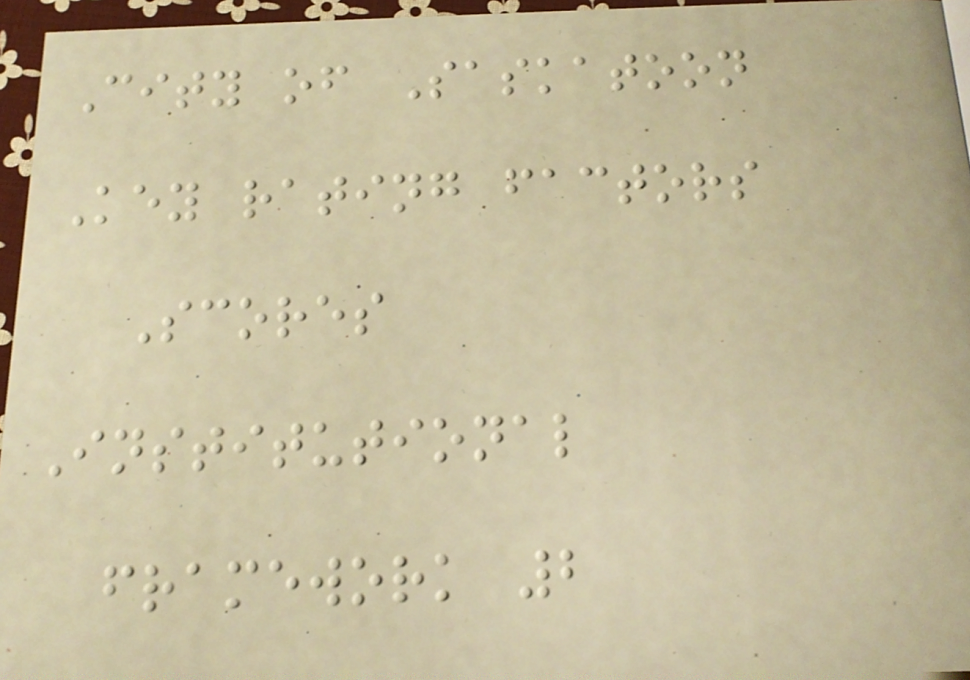City of Saskatoon
Key rating factors
Scores
Institutional
framework 2
